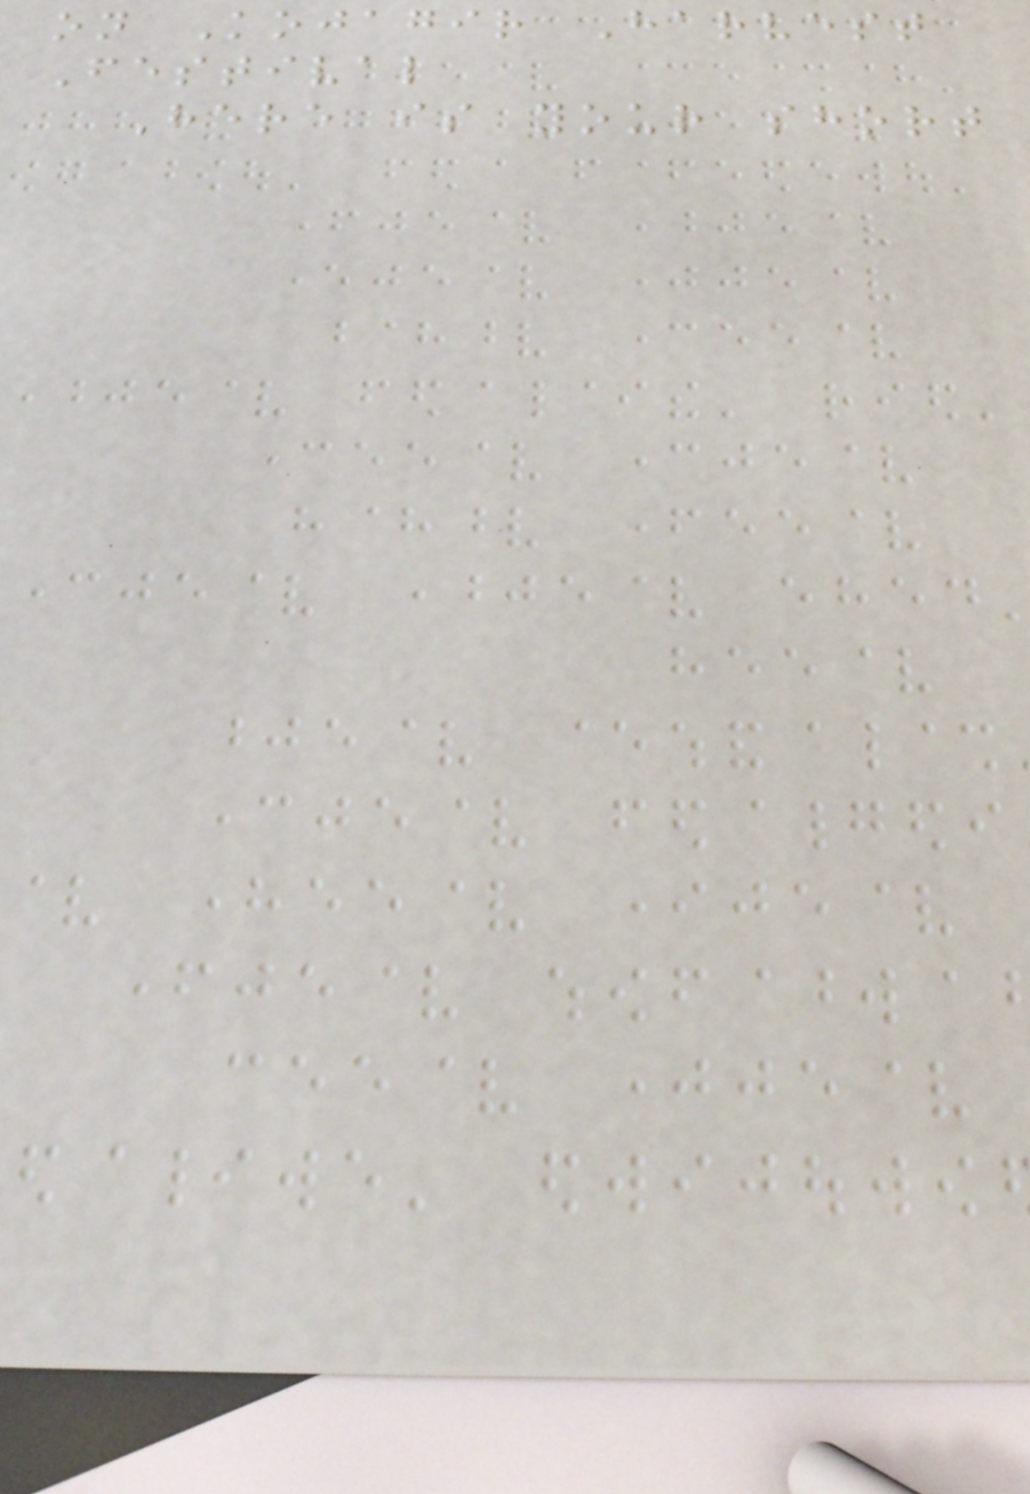on Kojagir Harvest
Festival
Here is your short
